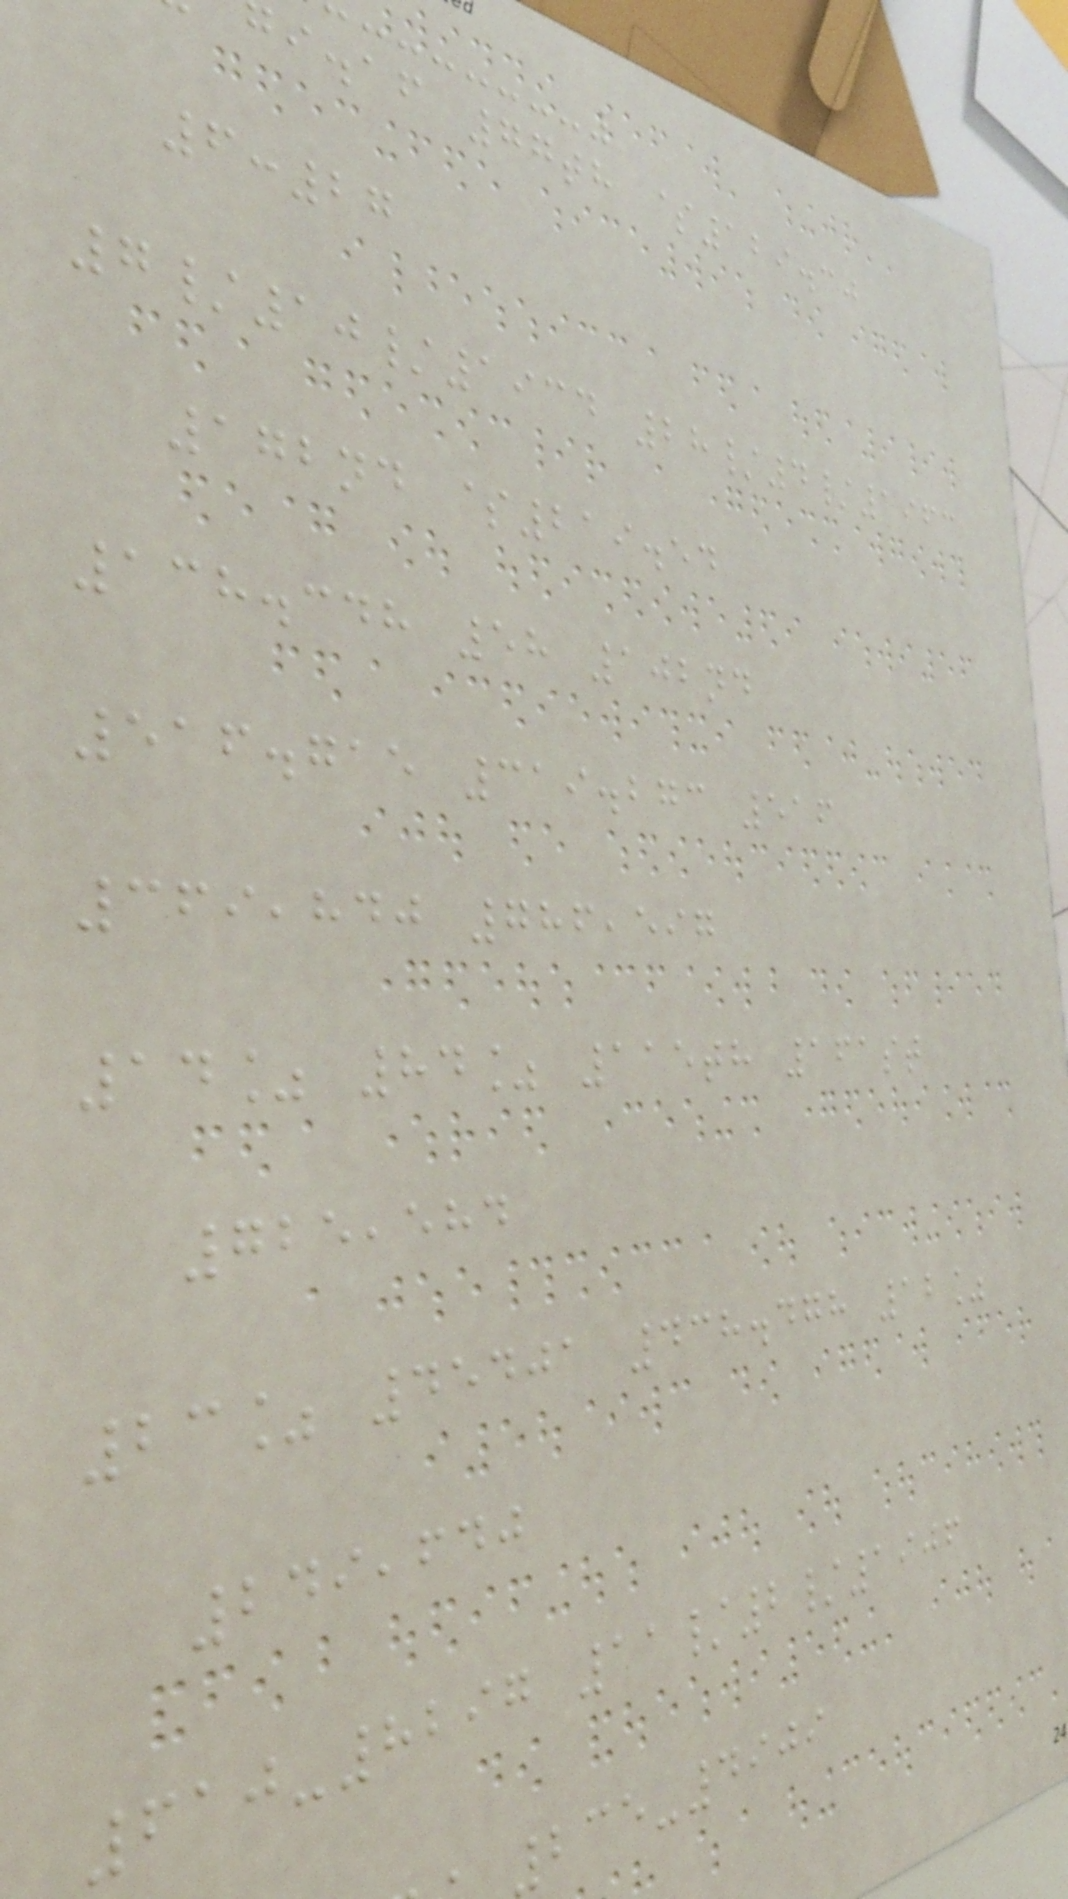i.af 77th $129.30
6:27
7/10/1934 28/4/1963
172nd $219.54
138.348 58 102nd
516.715 319.273 516
369,840 786,597
14% 84% 115th 161st
725,584
23% 45401 438.478 12%
249,640
610-8297 11/2/1906
235-4909
